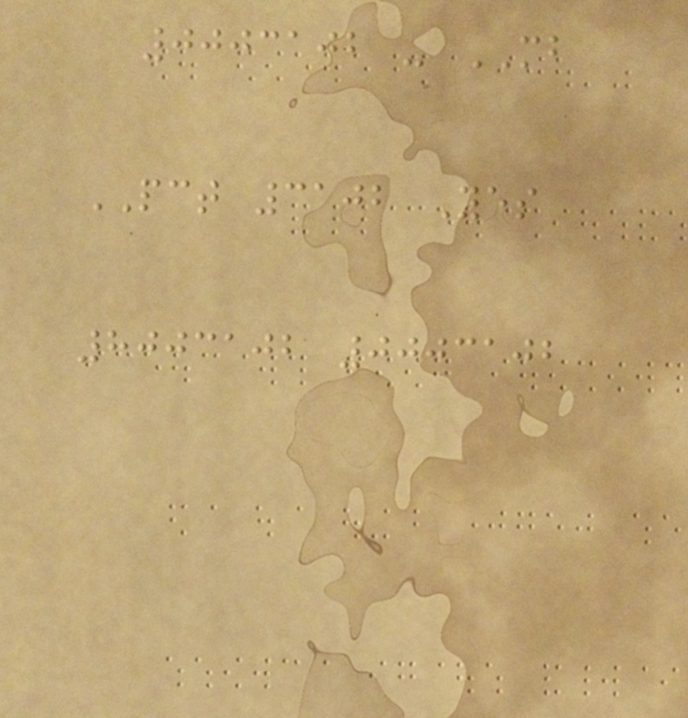0003102 - MB
PCT 3102 Yes
8003102 0003102
